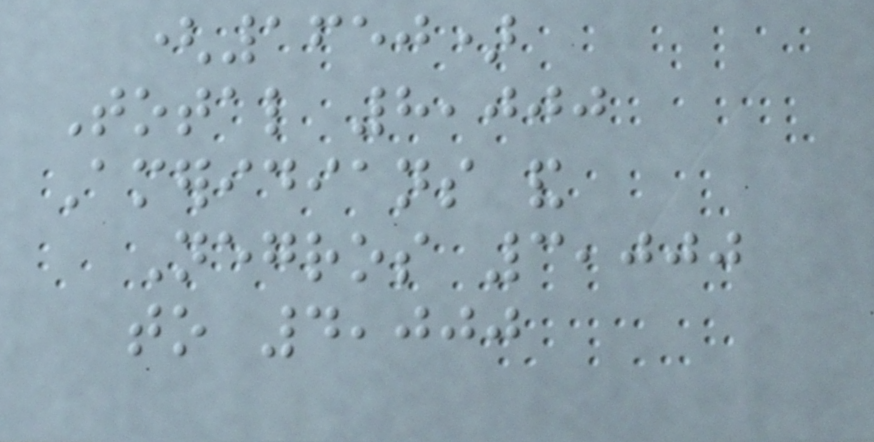(1650)
Total 8,000
Ameridians and
Negros 3,000
to 4,000
